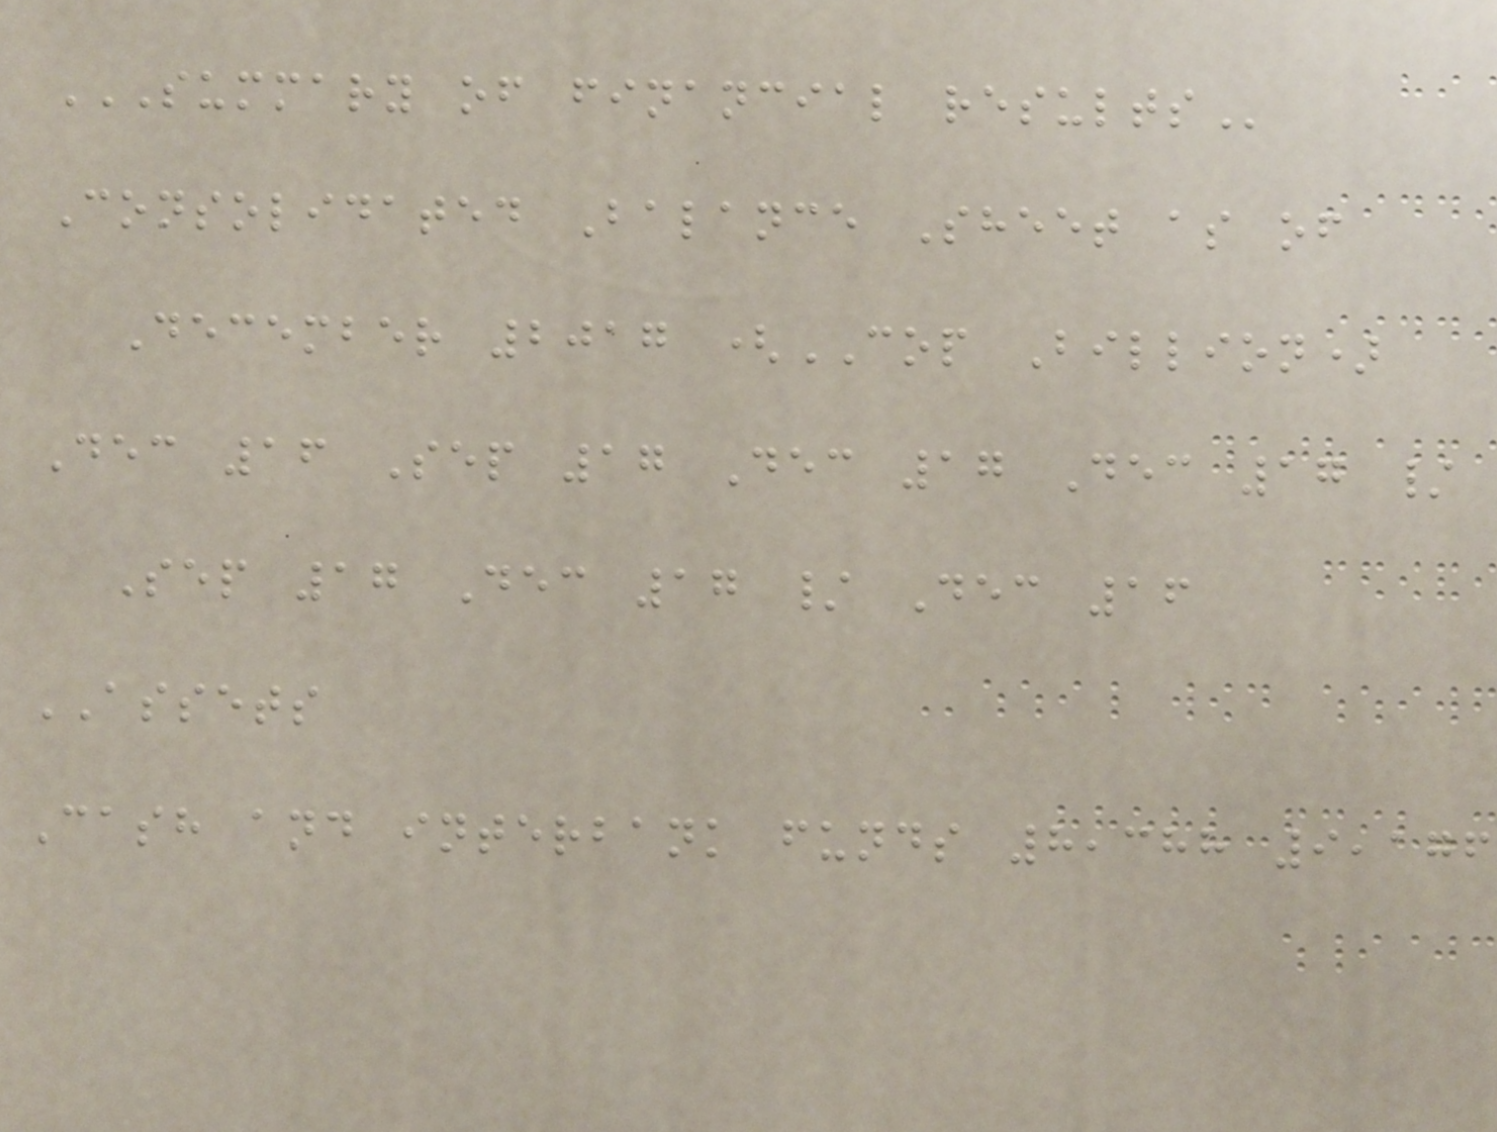SUMMARY OF FINANCIAL RESULTS
Consolidated Balance Sheet as of
December 2017 (COP Billion)
Dec 16 Sep 17 Dec 17 Dec 17 /
Sep 17 Dec 17 / Dec 16
ASSETS
Cash and interbank funds 8,388 9,176
